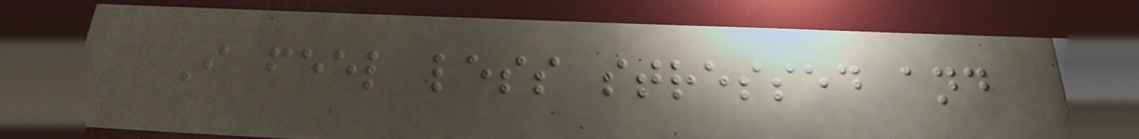I feel less stressed and
